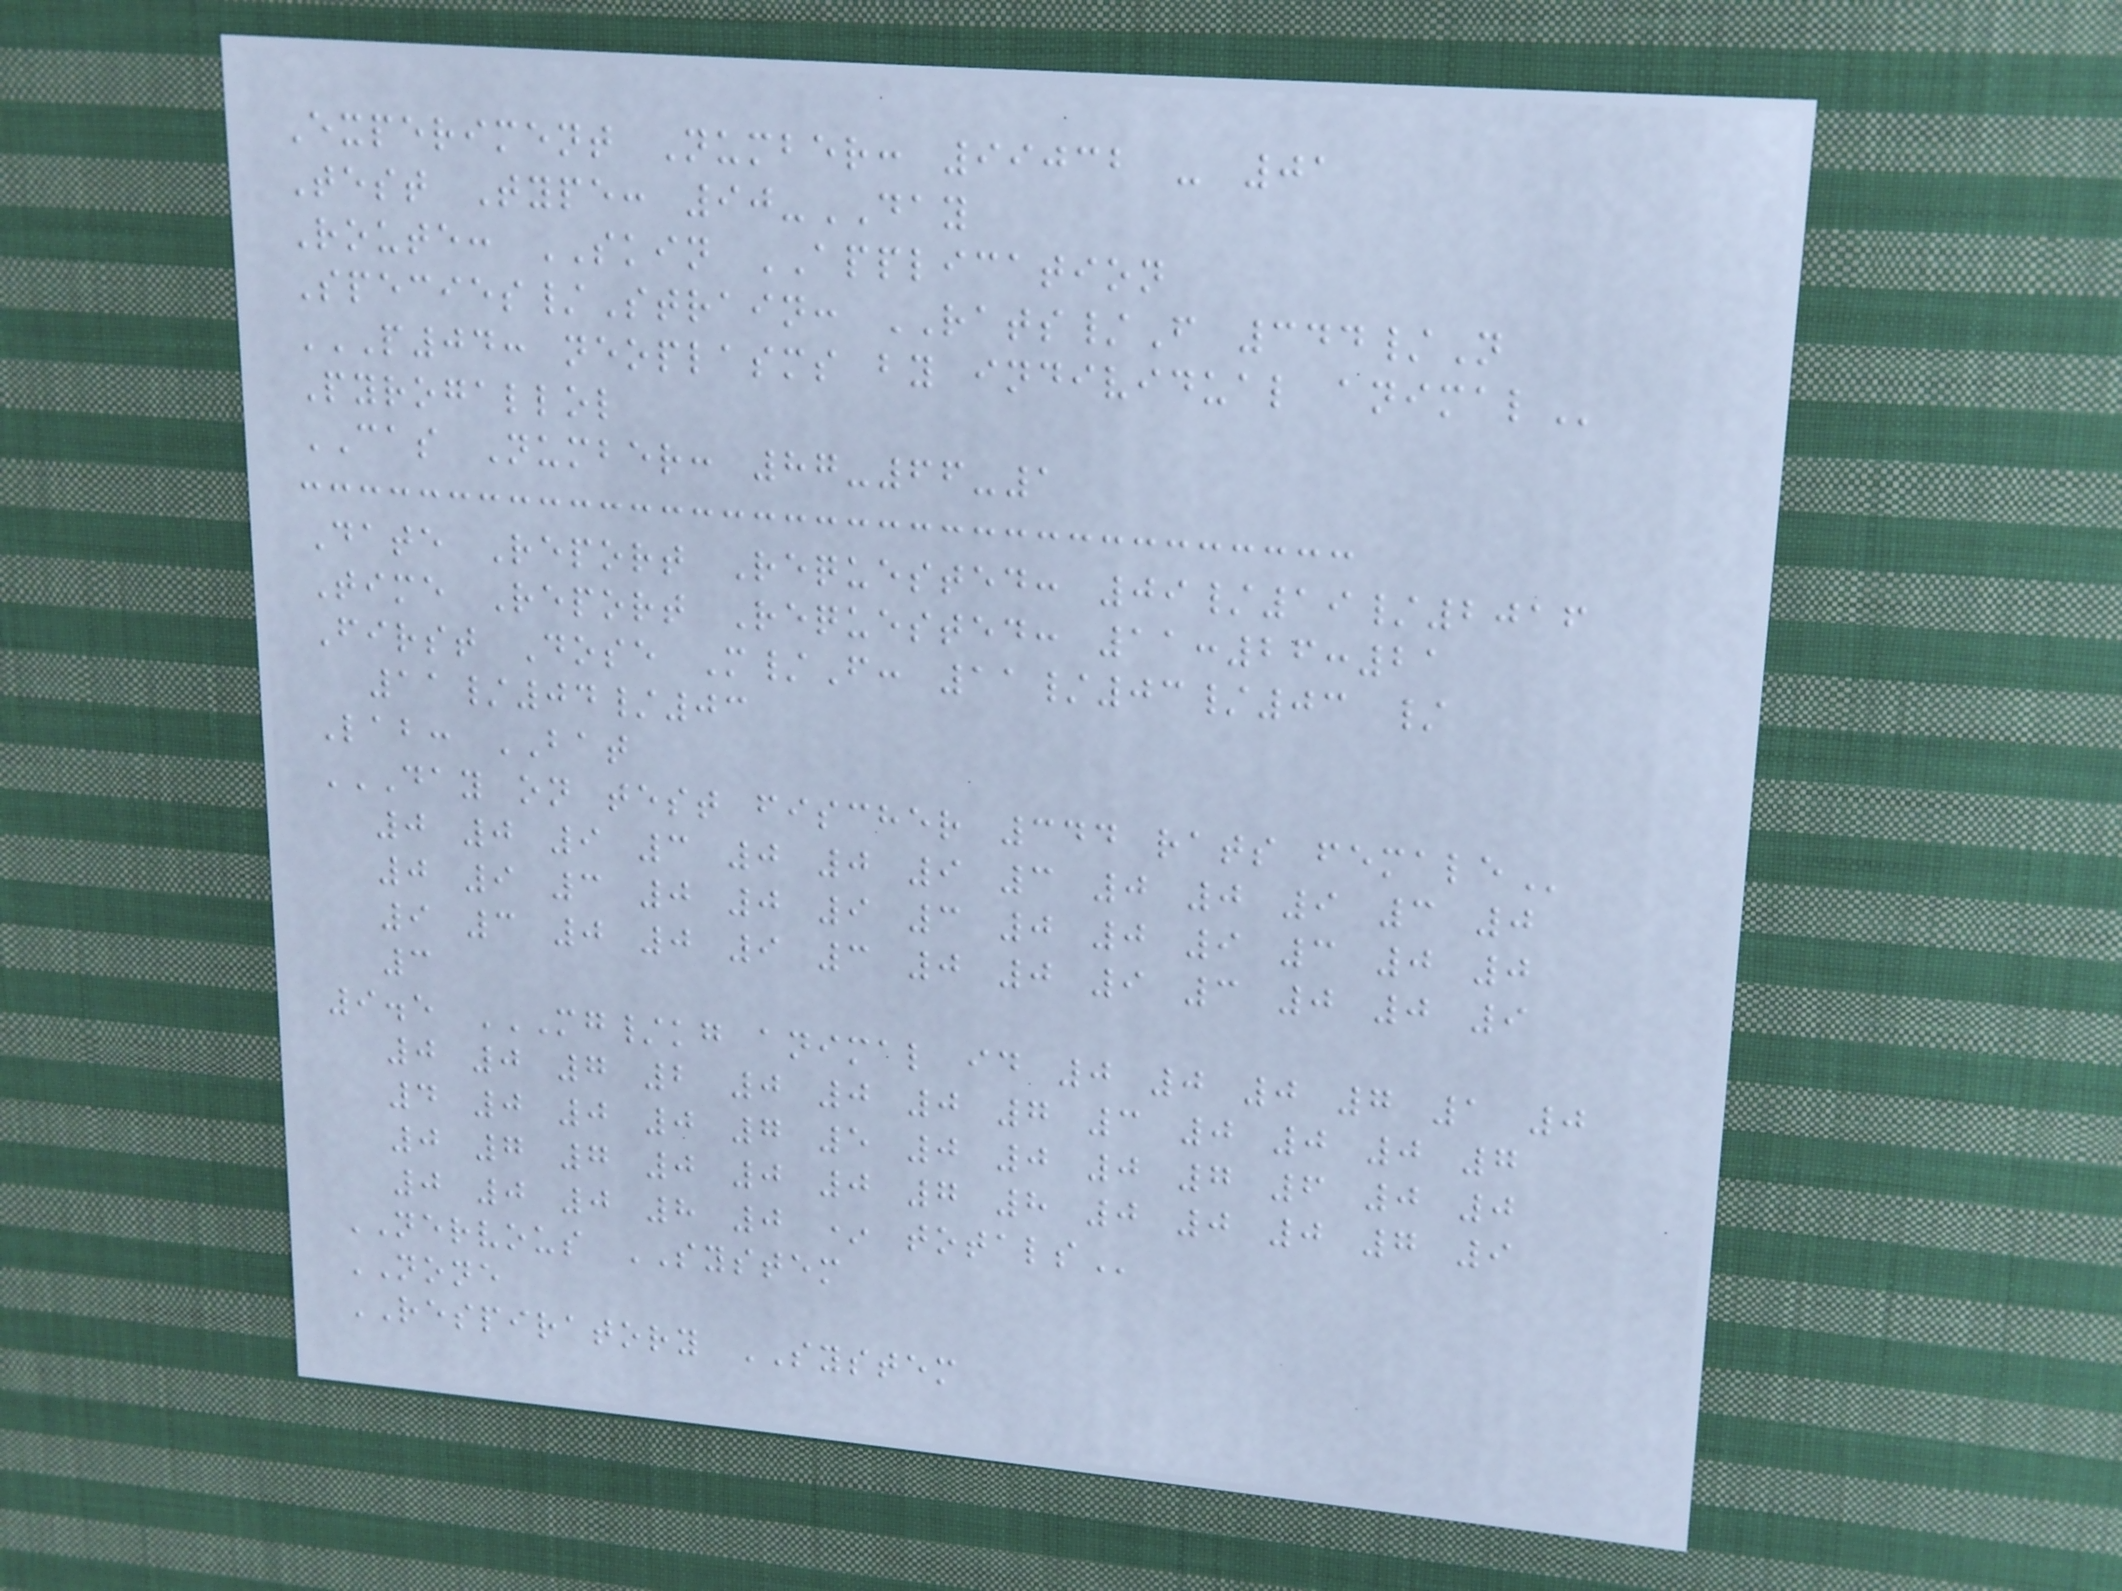Experiment Number: 99032 - 01
Test Type: 90-DAY
Route: SKIN APPLICATION
Species/Strain: RATS/F 344/N
P04: NEOPLASMS BY INDIVIDUAL ANIMAL
Pyrogallol
CAS Number: 87-66-1
Date Report Requested: 09/19/2016
Time Report Requested: 11:26:21
First Dose M/F: 11/03/03 /
11/04/03
Lab: BAT
DAY ON TEST FISCHER 344 RATS FEMALE
0 0 9 3 0 0 9 3 0 0 9 3 0
0 9 3 0 0 9 3 0 0 9 3 0 0
9 3 0 0 9 3 0 0 9 3 0 0 9
3
9.5 MG/KG ANIMAL ID 0 0 0 7 1 0
0 0 7 2 0 0 0 7 3 0 0 0 7
4 0 0 0 7 5 0 0 0 7 6 0 0
0 7 7 0 0 0 7 8 0 0 0 7 9
0 0 0 8 0 * TOTALS
NERVOUS SYSTEM
NONE
RESPIRATORY SYSTEM
